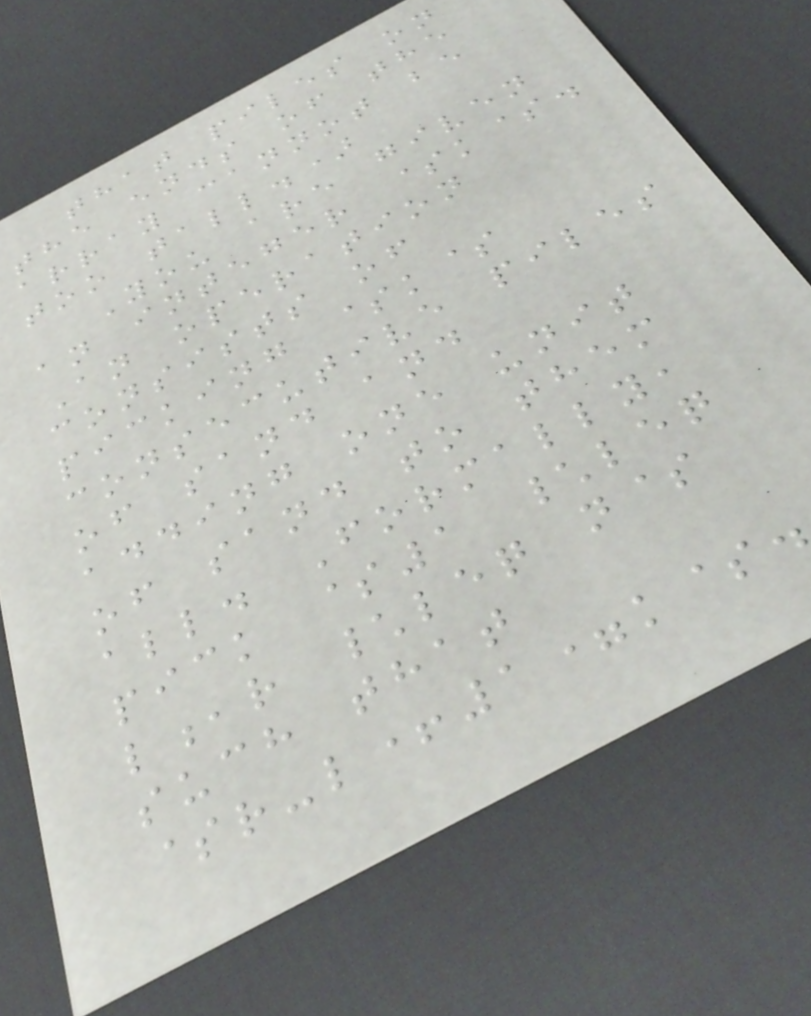that piles on
the ends of the
array cannot be
too tall.)
You are given
an integer $k$.
An operation
consists of
picking $k$
consecutive piles
of sand and
adding one unit
of sand to them
all. Formally,
pick $1 \leq
l,r \leq n$
such that
$r-l+1=k$.
